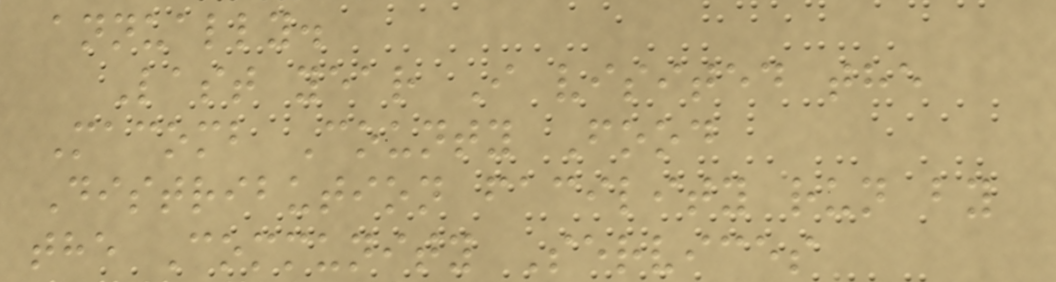annually.
Last year I visited the
Macomb County Food
Distribution facility run by
the Community Services
